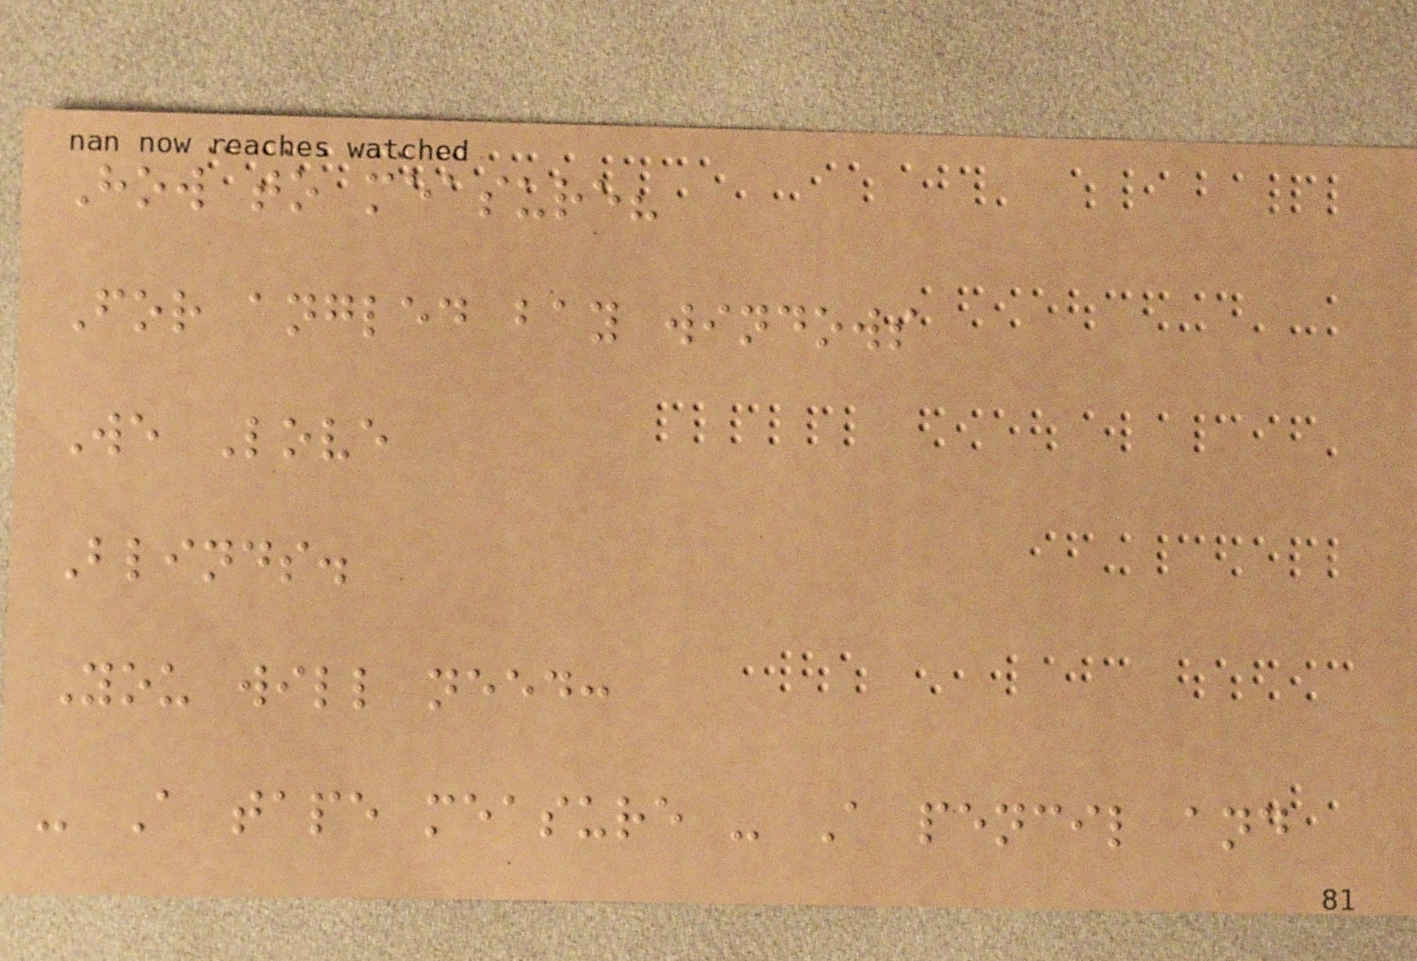How to measure?
For angled bay windows
We Love
Blinds.
You will need:
- A tape measure - A pencil and
